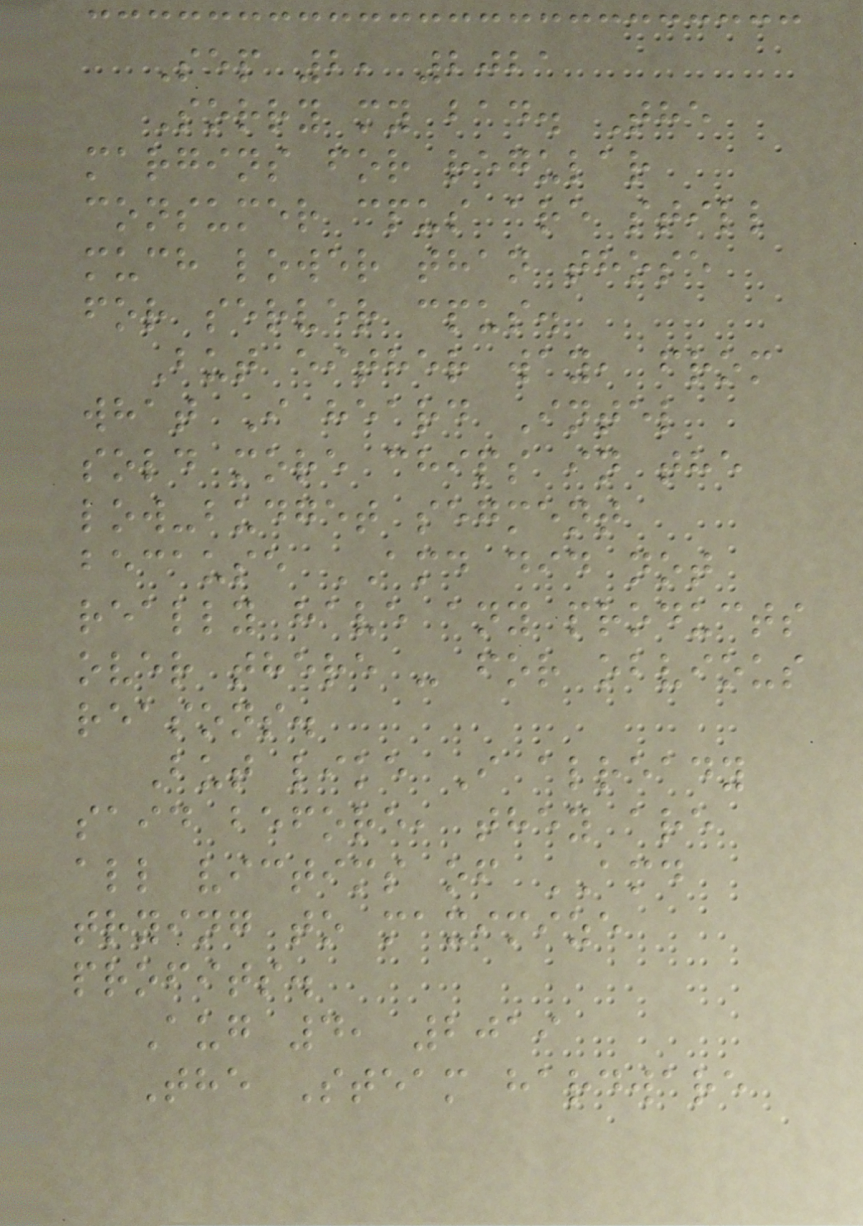Sep 2, 2021
Sorry my bad. The
margins for regular
consumer cpus are still
much lower than those
for server cpus.
But either way, from
what I heard Intel
sold more chips in the
low-budget segment
because AMD did not
really have any products
over there - for obvious
reasons.
But like I already
said before, they are
all victims of AMD
trying to maximize
profits.
Aug 4, 2019
The Steam hardware
